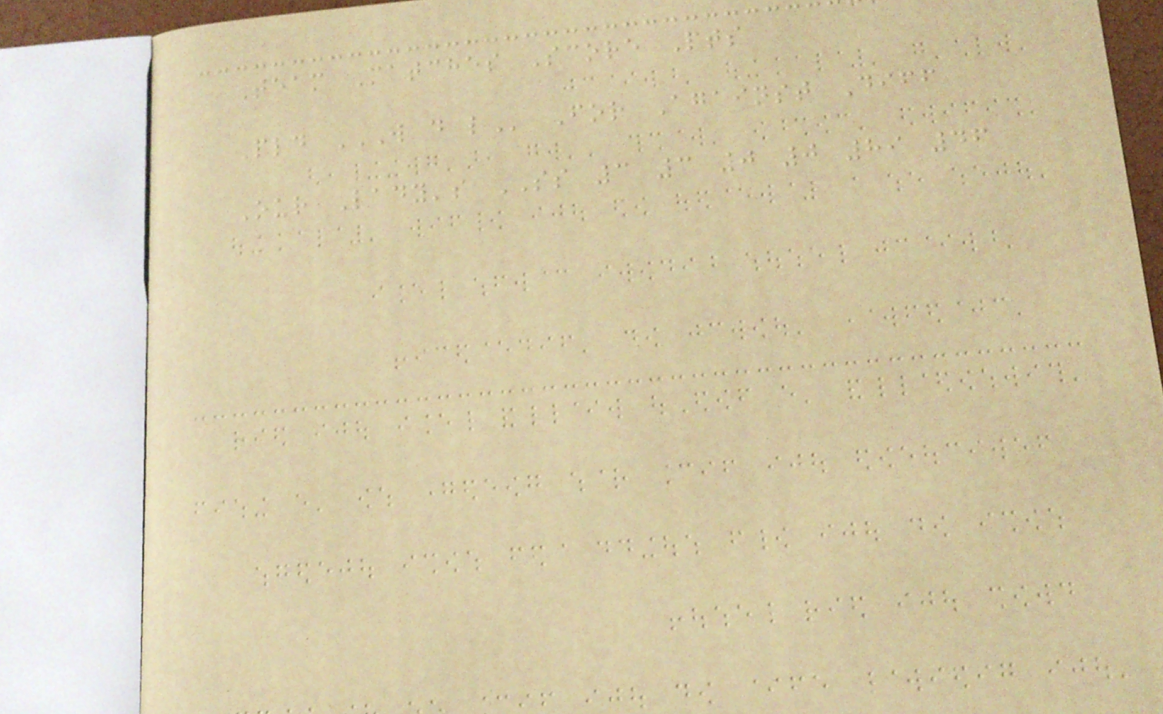Team Matches Score Pts
Pld W D L For Against Diff
Our Lady's SS 3 3 0 0 89 46
